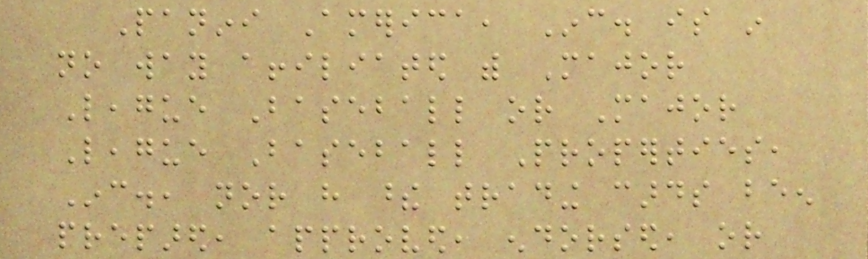Panini America, Inc. is in
no way affiliated with Major
League Baseball or Major
League Baseball Properties,
Inc., nor have these trading cards been
prepared, approved, endorsed, or
